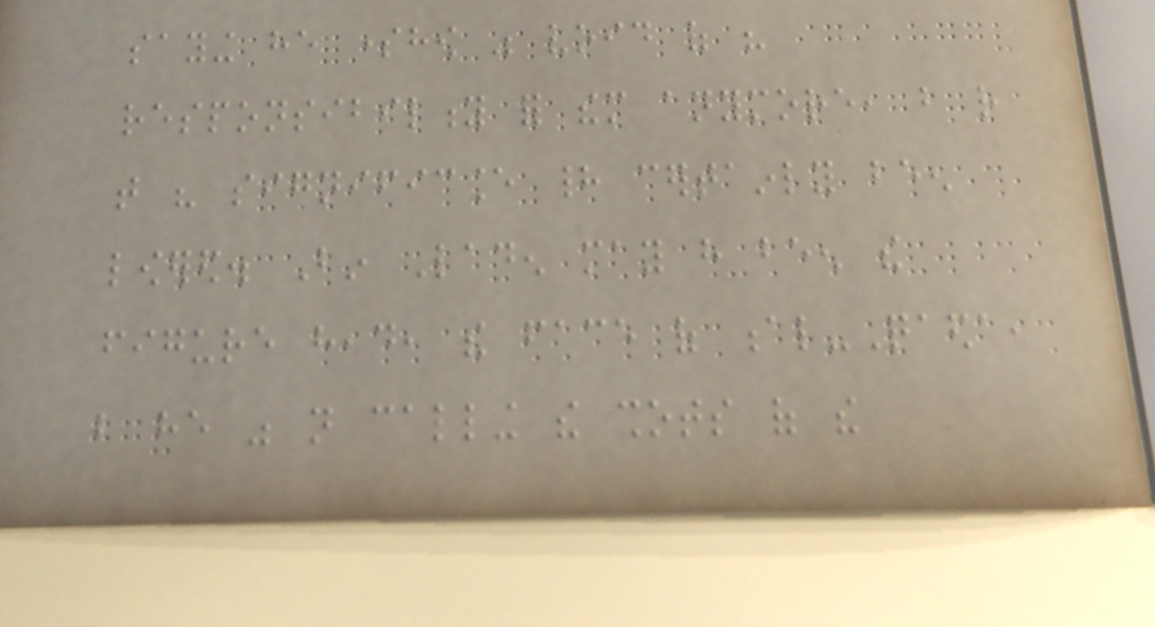saying he somehow was void of his
responsibility for them anymore, but rather
that his significance had certainly been
lowered. Bin Laden may have been the
figure head, the face of al-Qaeda,
but he was not calling the shots of the
